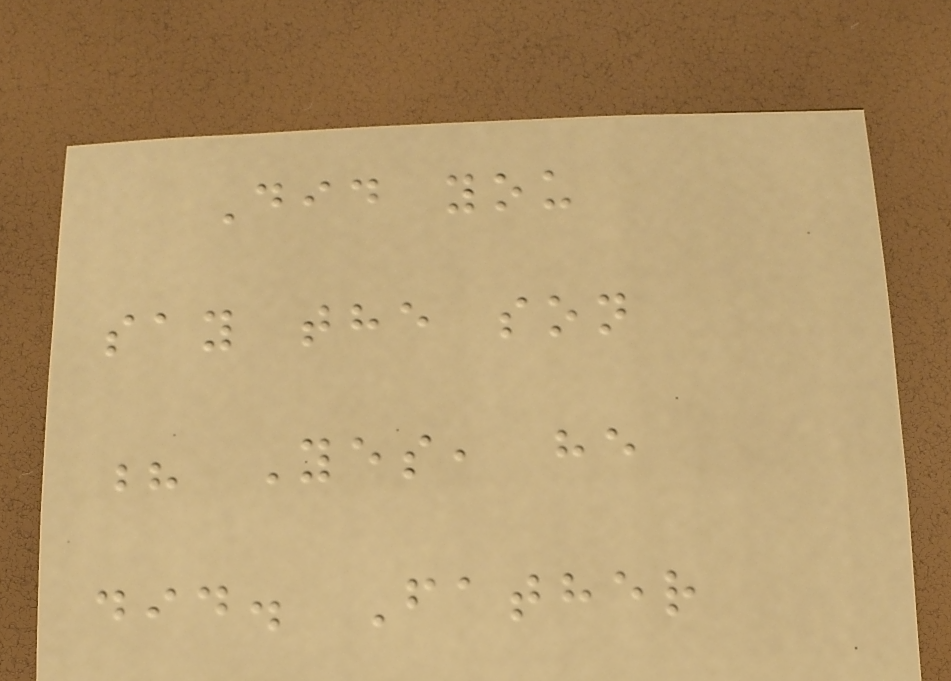Did you
say the son
? Yes, he
did. Father
